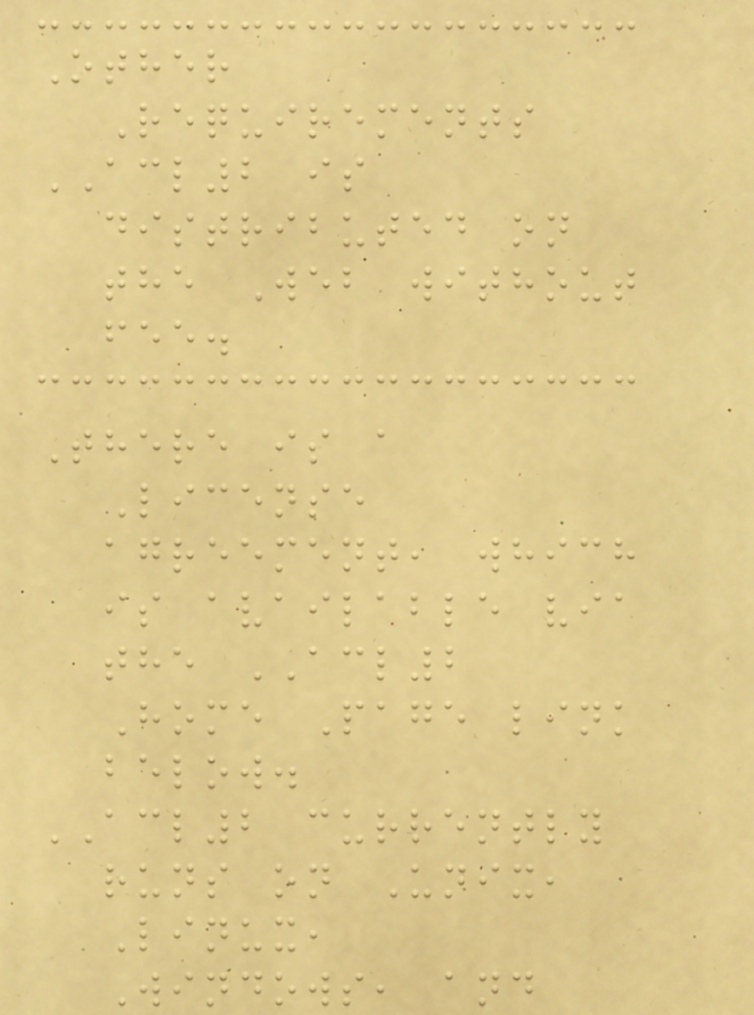Other
Requirements
ACL2 is
distributed on
the Web without
fee.
There is a
License
agreement, which
is available via
the ACL2
Home Page link
below.
ACL2 currently
runs on Unix,
Linux,
Windows, and
